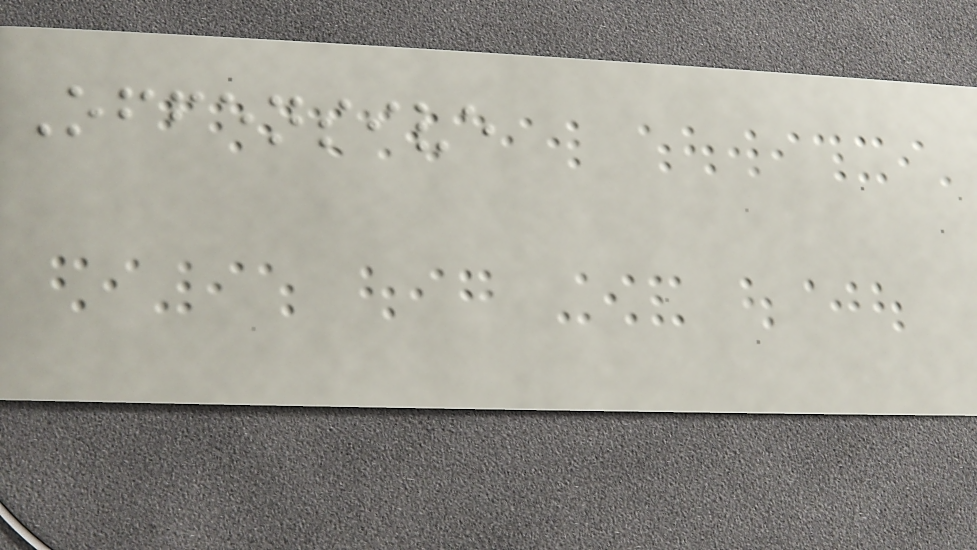Offensive
